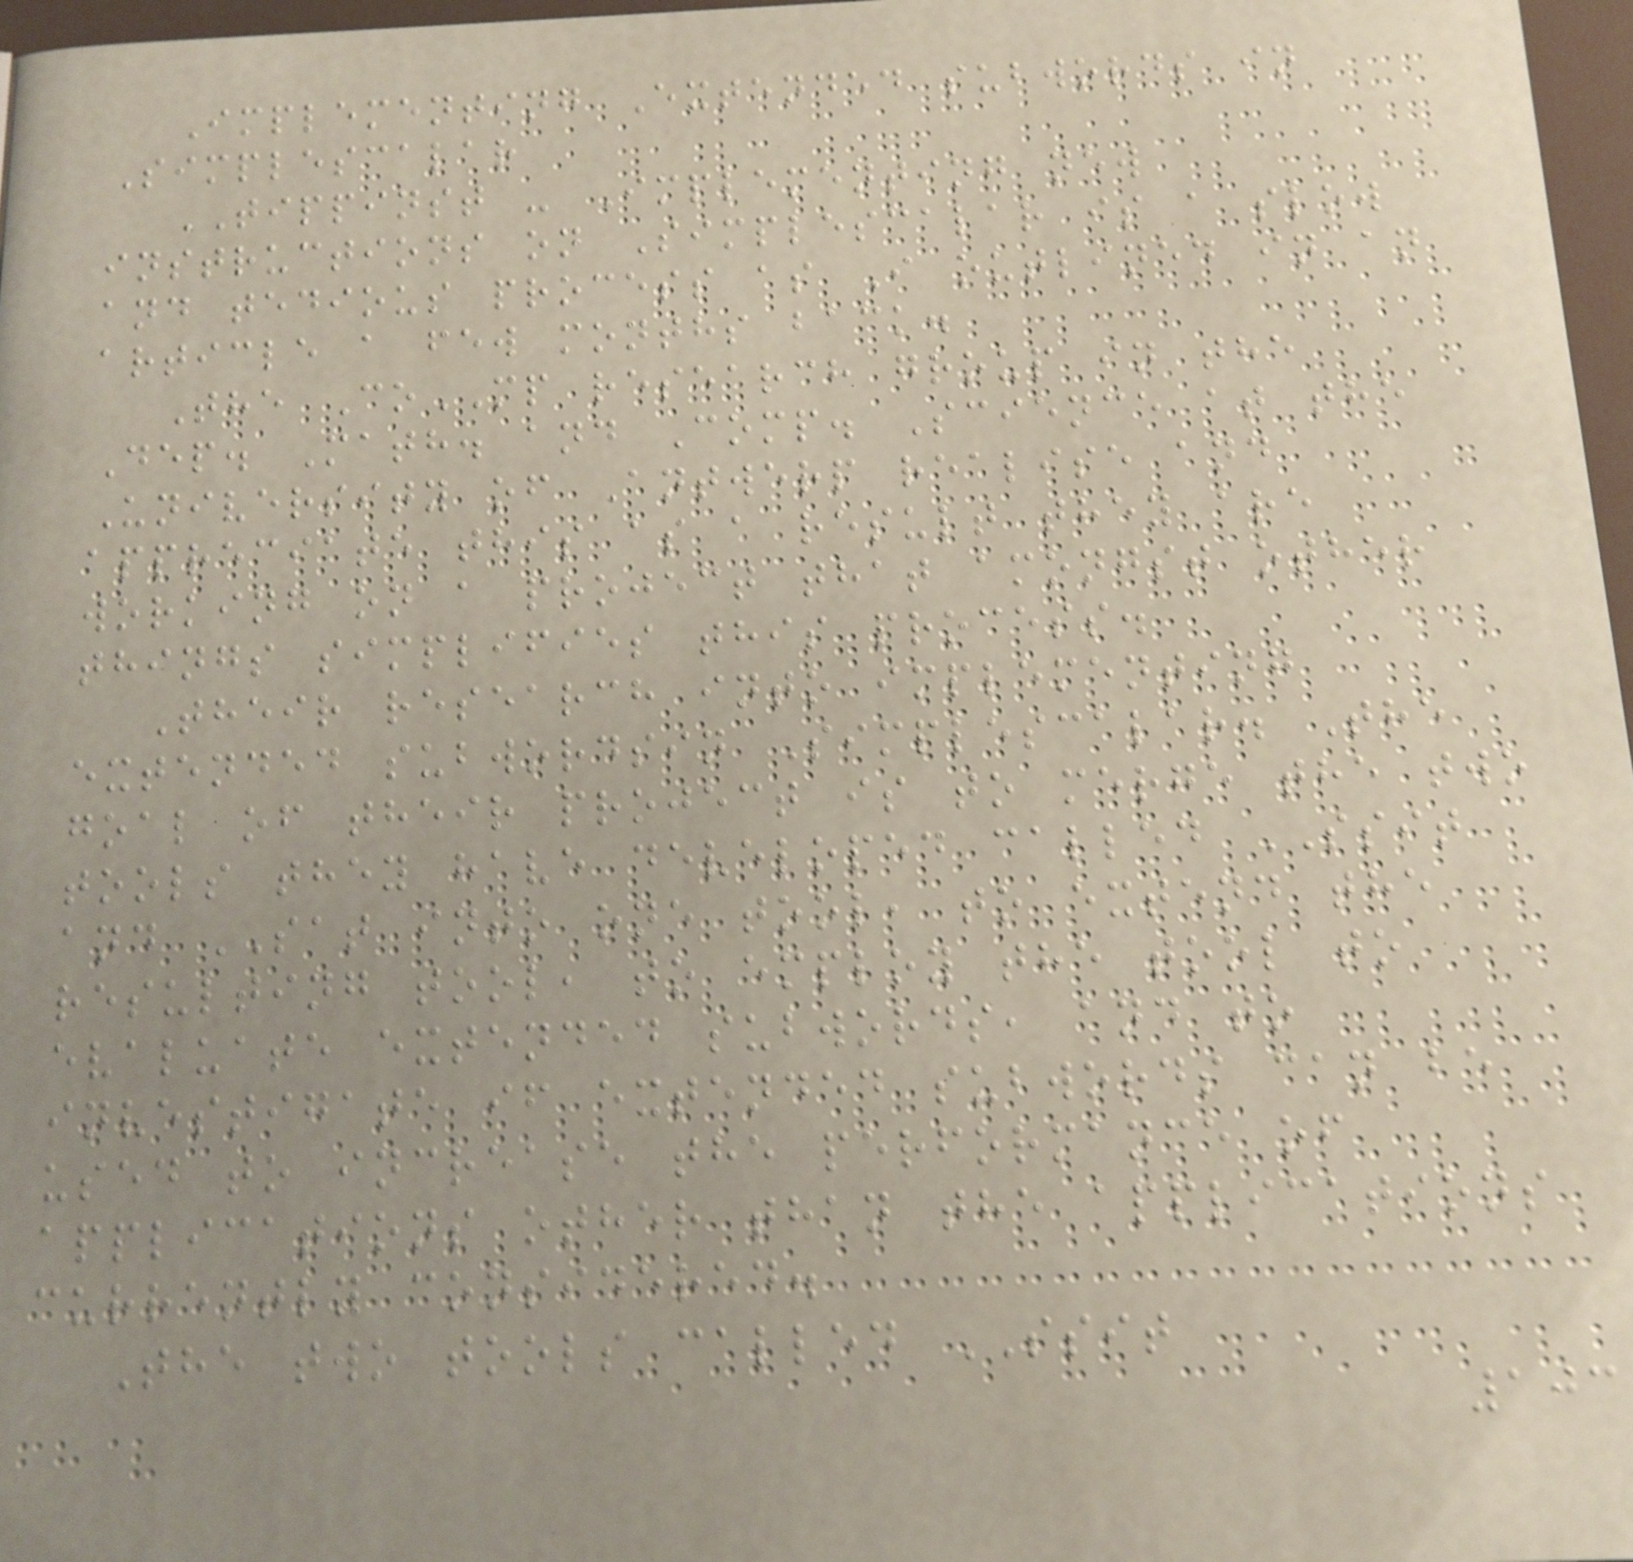Implementing Extended subwords in
Simplescalar
TIPPINST - Implementing new
instructions on Simplescalar is a slow
and tedious process as I outlined in an
article a few months back.
The CoMP research group in the
Dep. Math. and Comp. Science at the
University of Antwerp realise and
appreciate this as a result they are
working on a project that amongst other
things simplifies this process.
Their research into implementing
extended subwordsin Simplescalar. The
goal of their project is to merge the two
tools they have developed called SSIT
and SAT into one tool, to extend the
resulting tool, to employ the tool to
evaluate extended subwords, and to
investigate if extended subwords can be
used to increase the performance of
applications other than the applications
currently considered.
The two tools called SSIT
103
